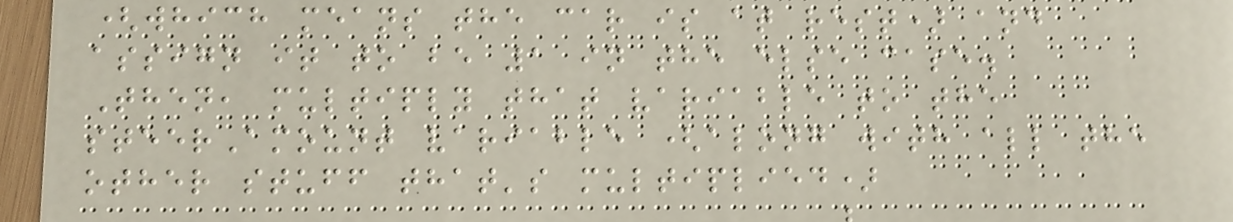(which means the car is at rest) and
assign it to be 1 in the else case.
Then, multiply that variable to the
steerAmount variable (along with all the
other stuff that's multiplied)
